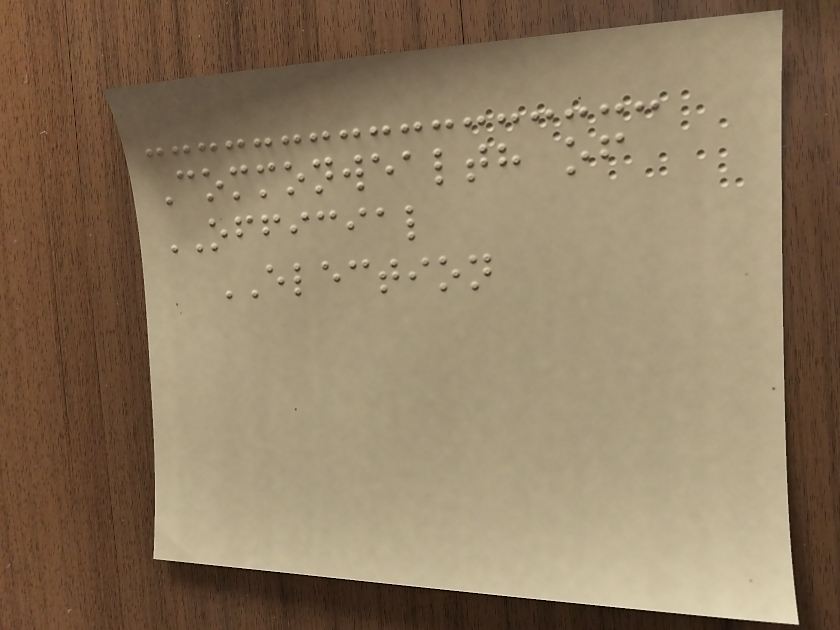Commonwealth of
OFFICIAL
ELECTION
